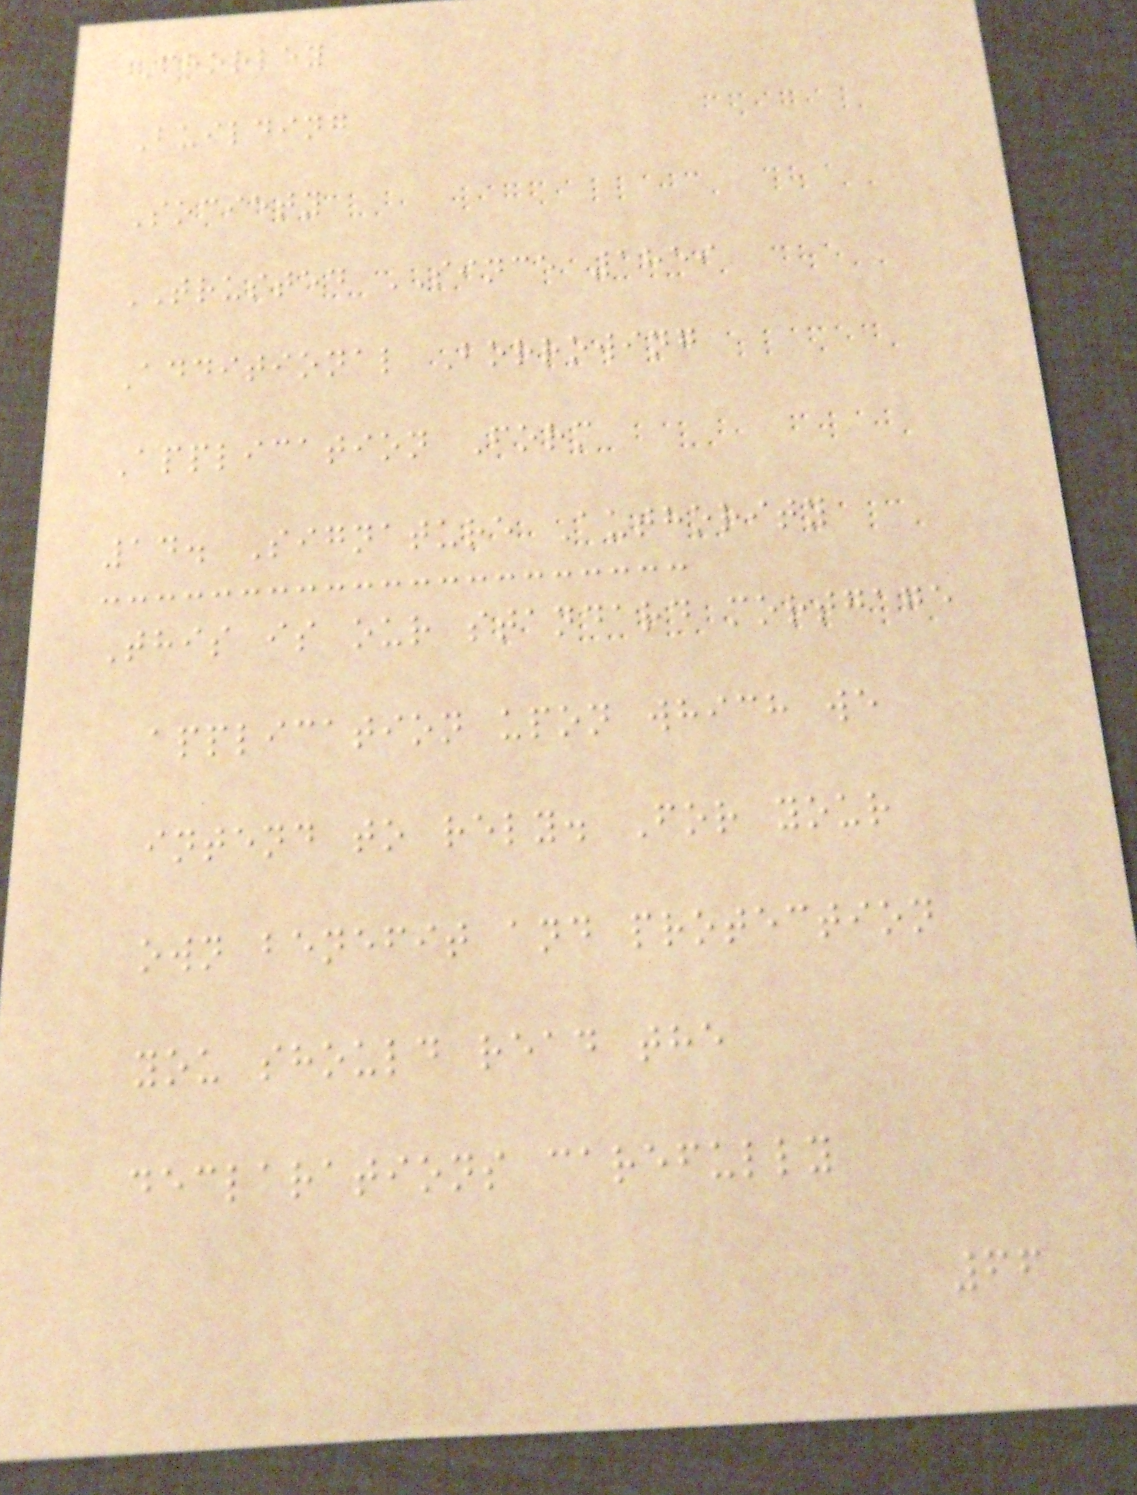Chorley
Building
Society
TRUSTED SINCE 1859
Additional Borrowing
Application Form
14. Signature Authority
This is our standard mortgage
application upon which we
intend to rely. For your
own benefit and protection
you should read the
declarations carefully
66
